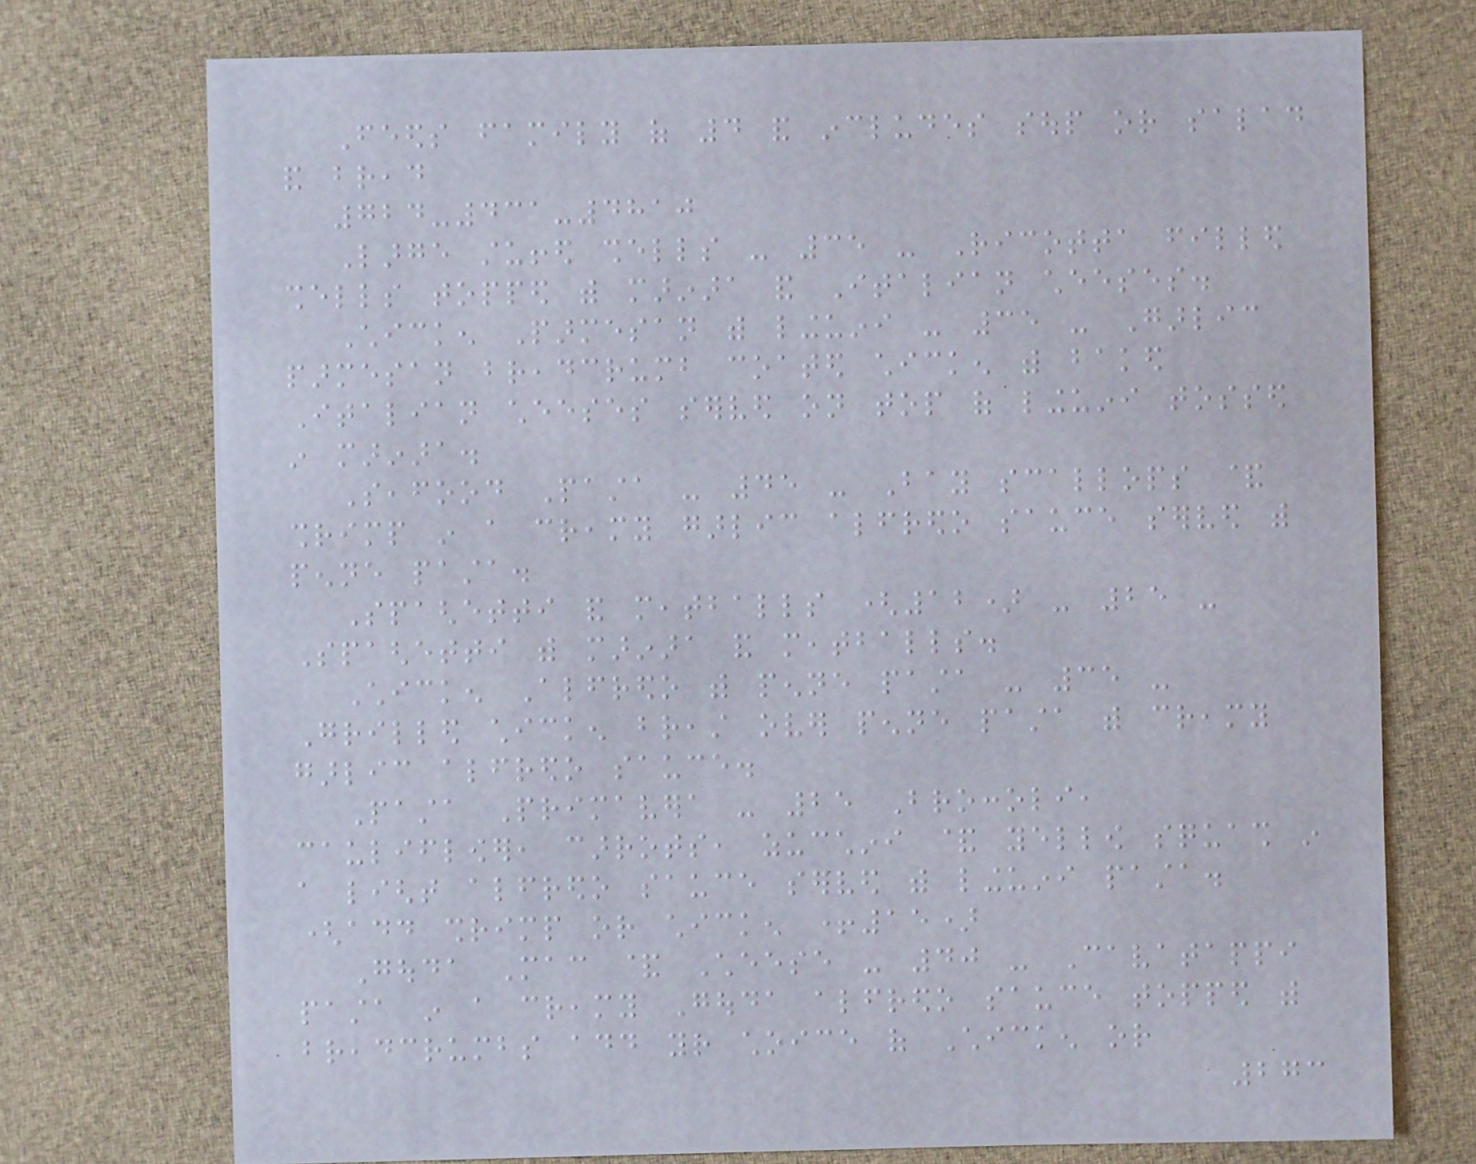Feeds family of 4 and includes soup or salad
and bread
724-431-4810
Large stuffed shells - 35 - Ricotta filled
shells topped with marinara and Italian cheeses.
Chicken Parmesan with linguini - 35 - Garlic
parmesan breadcrumb coated chicken with baked
Italian cheeses served on top of linguini tossed
in marinara.
Seafood Pasta - 45 - Bay scallops &
shrimp in a creamy garlic alfredo sauce served with
penne pasta.
Spaghetti and meatballs (12) - 25 -
Spaghetti with marinara and meatballs.
Chicken Alfredo with penne pasta - 35 -
Grilled chicken breast over penne pasta with creamy
garlic alfredo sauce.
Pasta Primavera - 25 Broccoli,
cauliflower, carrots, zucchini & yellow squash in
a light alfredo sauce served with linguini pasta.
(add shrimp or chicken +15)
Gouda Mac & Cheese - 40 - Cavatappi
pasta in a creamy Gouda alfredo sauce topped with
breadcrumbs add your choice of Chicken or
273
